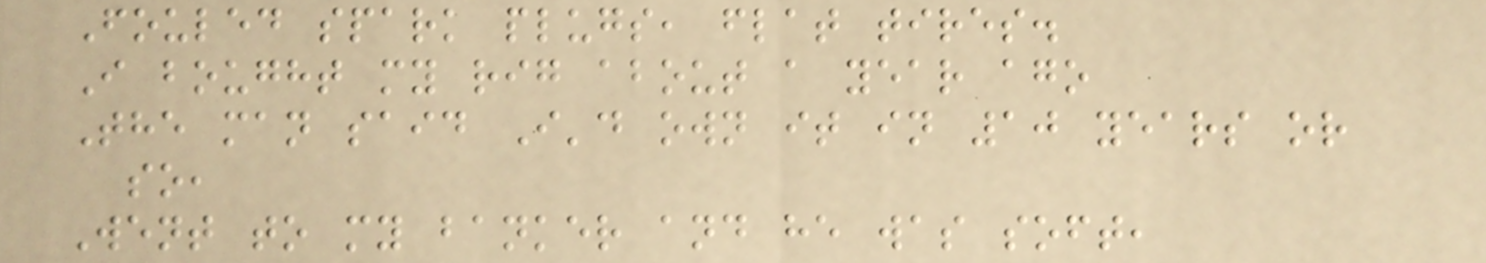Fouled spark plugs, flat tires.
I bought my rig about a year ago
The man said I'd own it in 10 years or
so,
Went to my banker and he was soft,
